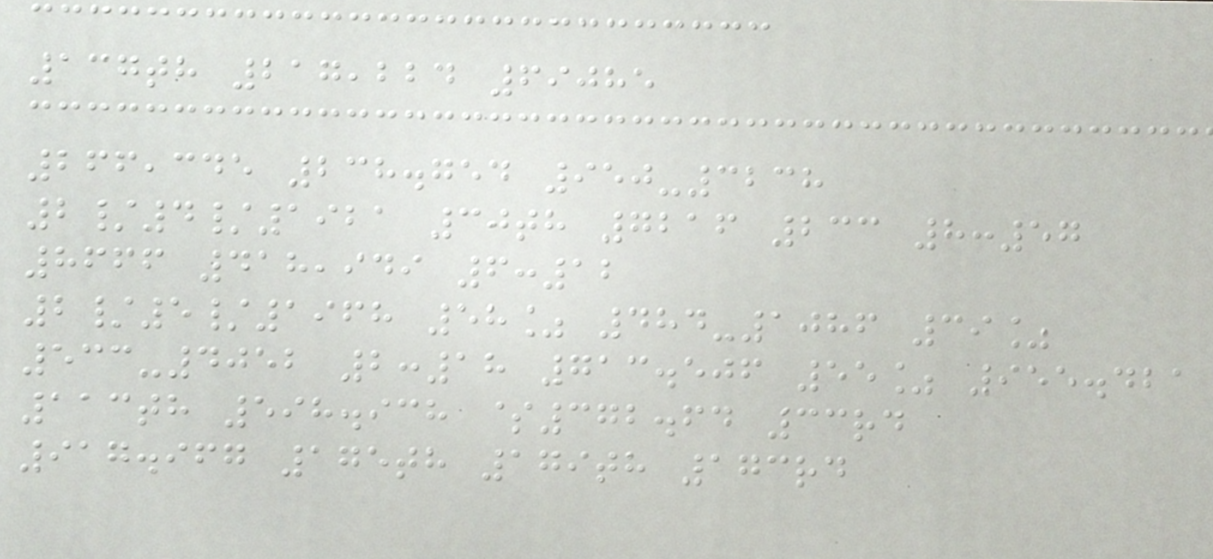137th 217,224 69085
266,345 238.754 950-3238
2/4/1921 30th 7216 233 8:57
8666 418,949 6:12
2/5/1968 58% 484-1086 39%
533-4052 2:18 713.506 55% 955.421
113th 598.938 $372.64 33rd
917.967 175th 179th 173rd
